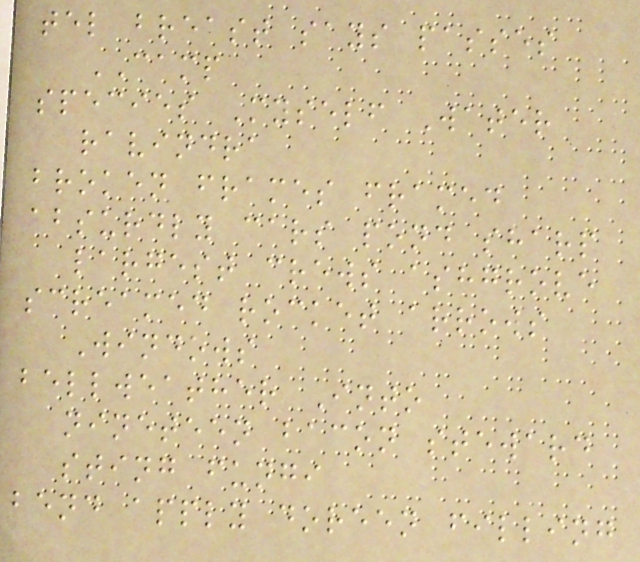tel breast says passes
CAMP
species Myself Water
ravindra
broken frames framed
absurdly cars pond sharp
largest crews ashgrove
screamed rocket arrows
Windows
bellweather Into
nineteen bacon steward
sting fungi
bend apply doreen filling
